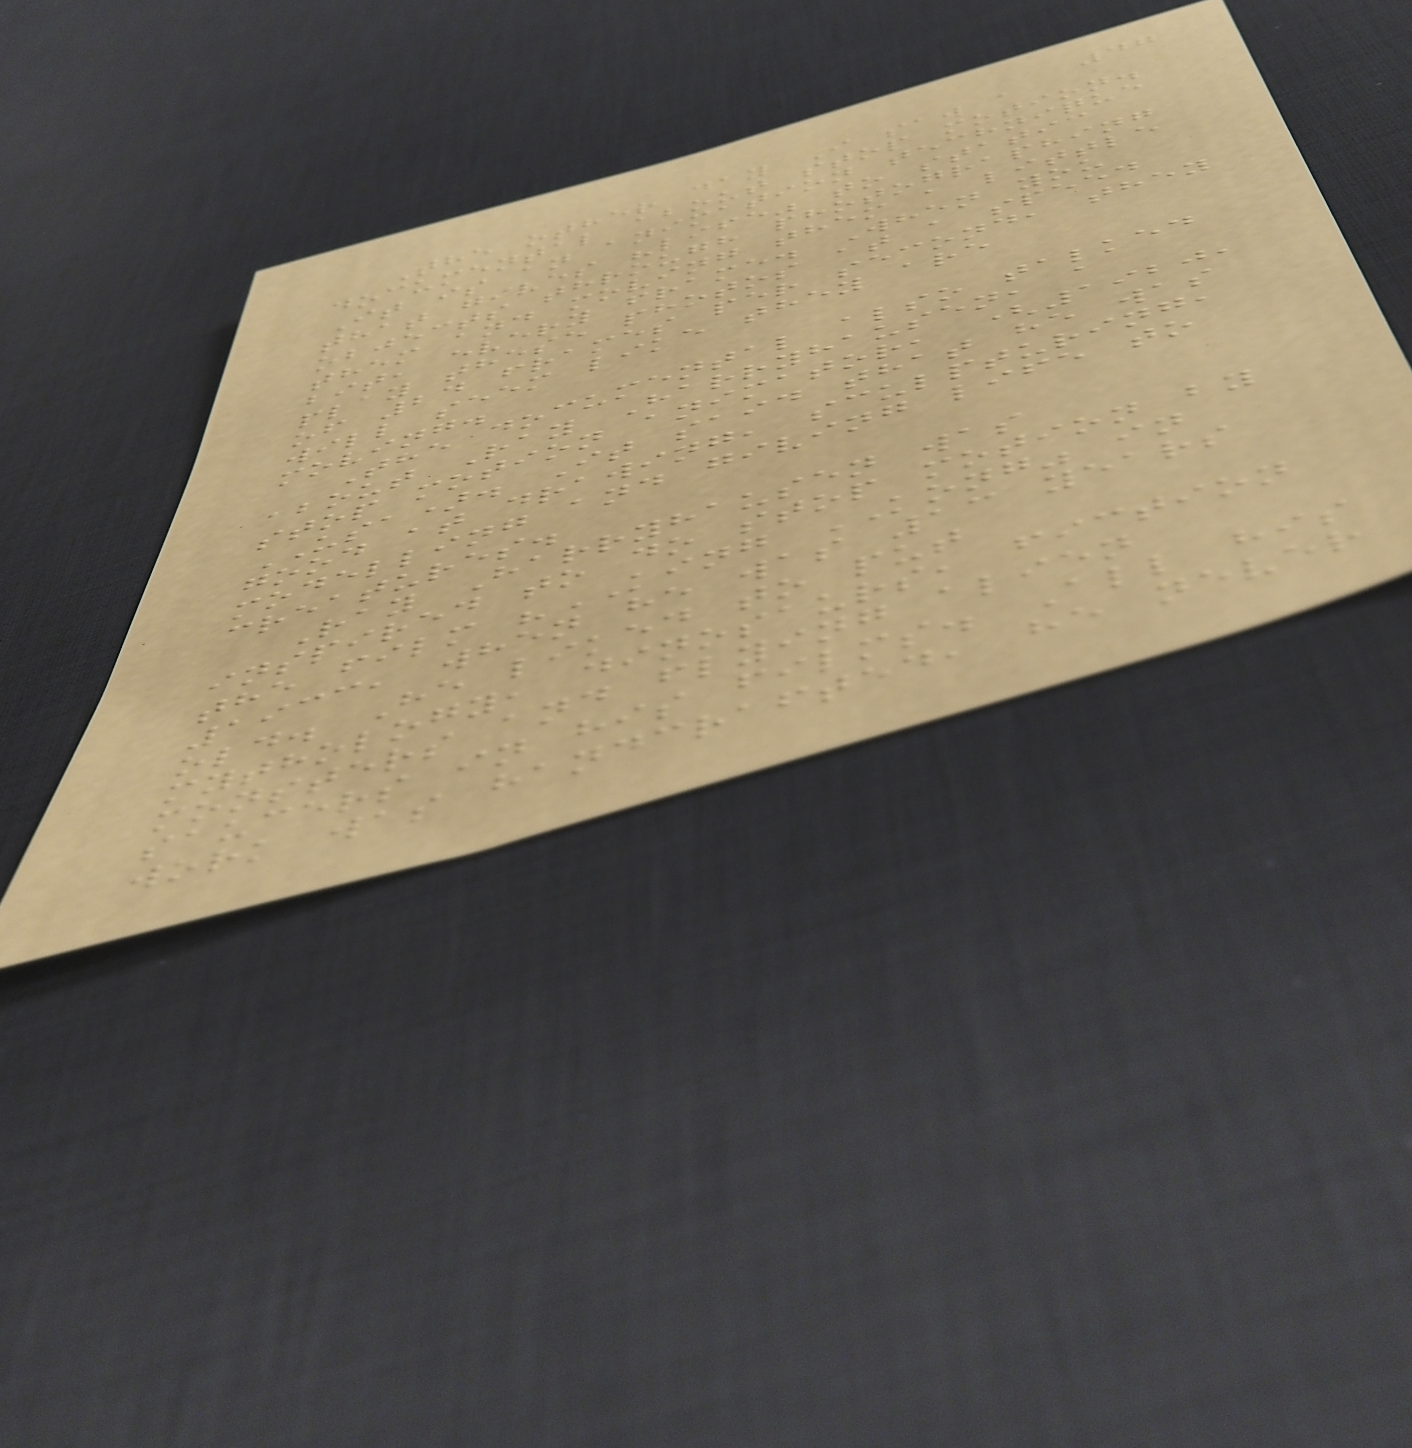47
The other day I saw a
documental about stop motion.
It is an animation technique
that gives "life" to static
objects through photographing
them and moving them a little
bit, every frame. When you
play these photos at a speed
of 24 frames per second, they
will seem like they are
moving.
The documental also talked
about Ray Harryhausen, a
stop motion animator, (1920,
USA). It said that he was
good at drawing, sculpturing,
modelling and giving life to
creatures.
Ray Harryhausen was
inspired to do stop motion by
the film "KING KONG" in
1933, when he was 13 years
old. He liked to put
mythology, dinosaurs, fiction
monsters and flying alien
saucers in his films. All his
work was handcrafted, he never
